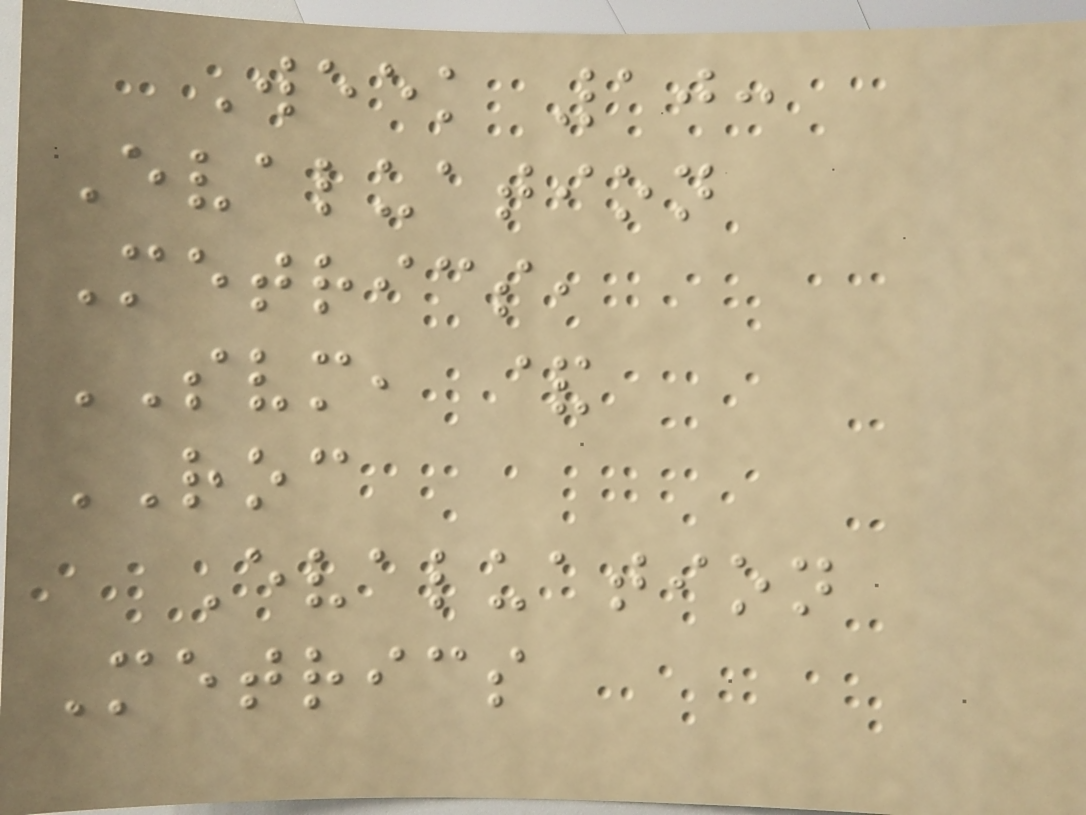Week 10:
Evaluation
Metrics,
SVM, &
ROC
Evaluation
Metrics
